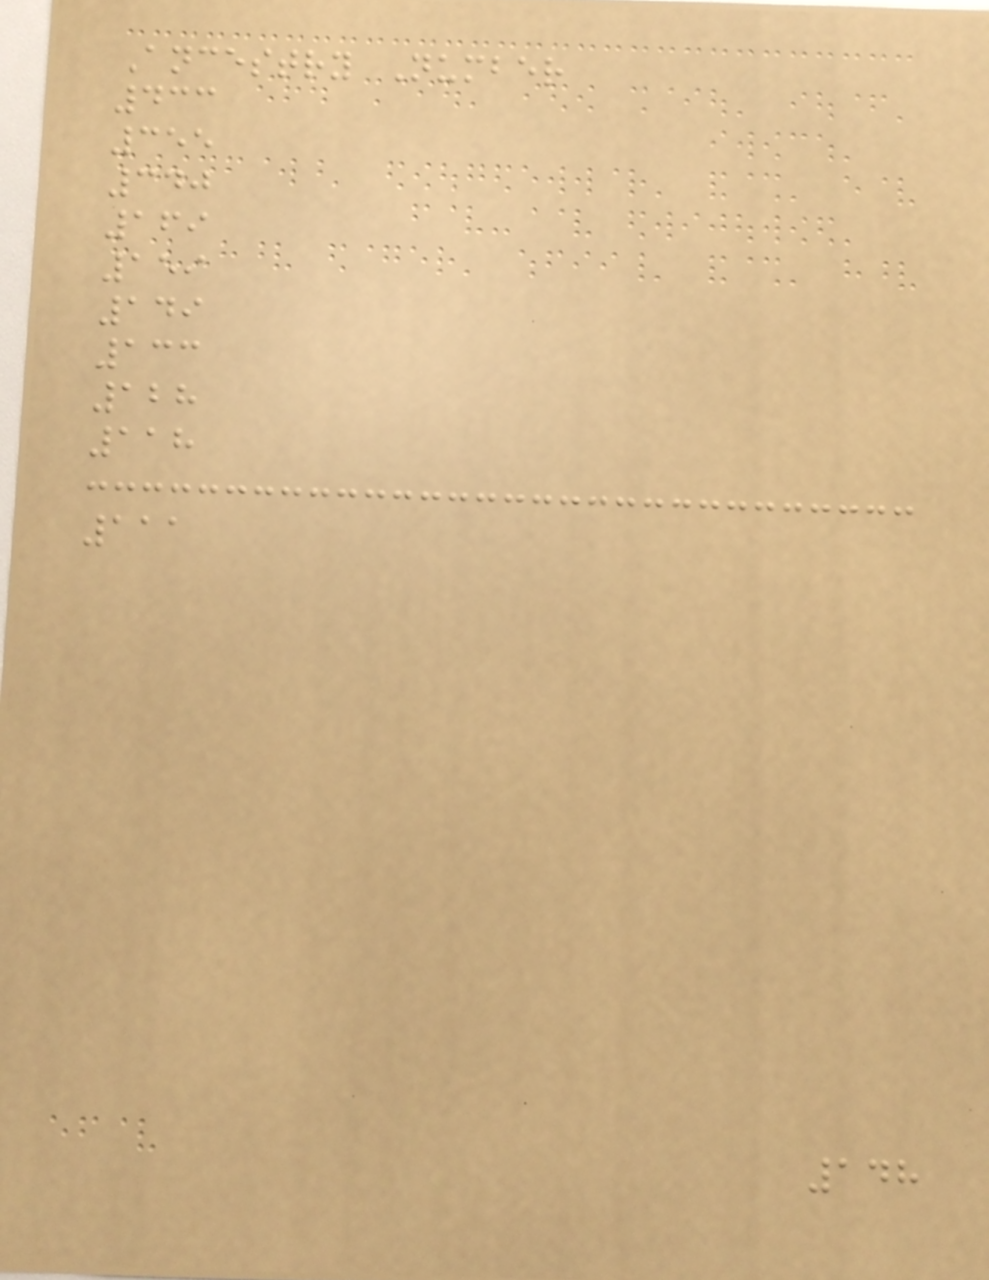Ancestry Number
433
355
340
169
159
149
133
128
118
111
148
